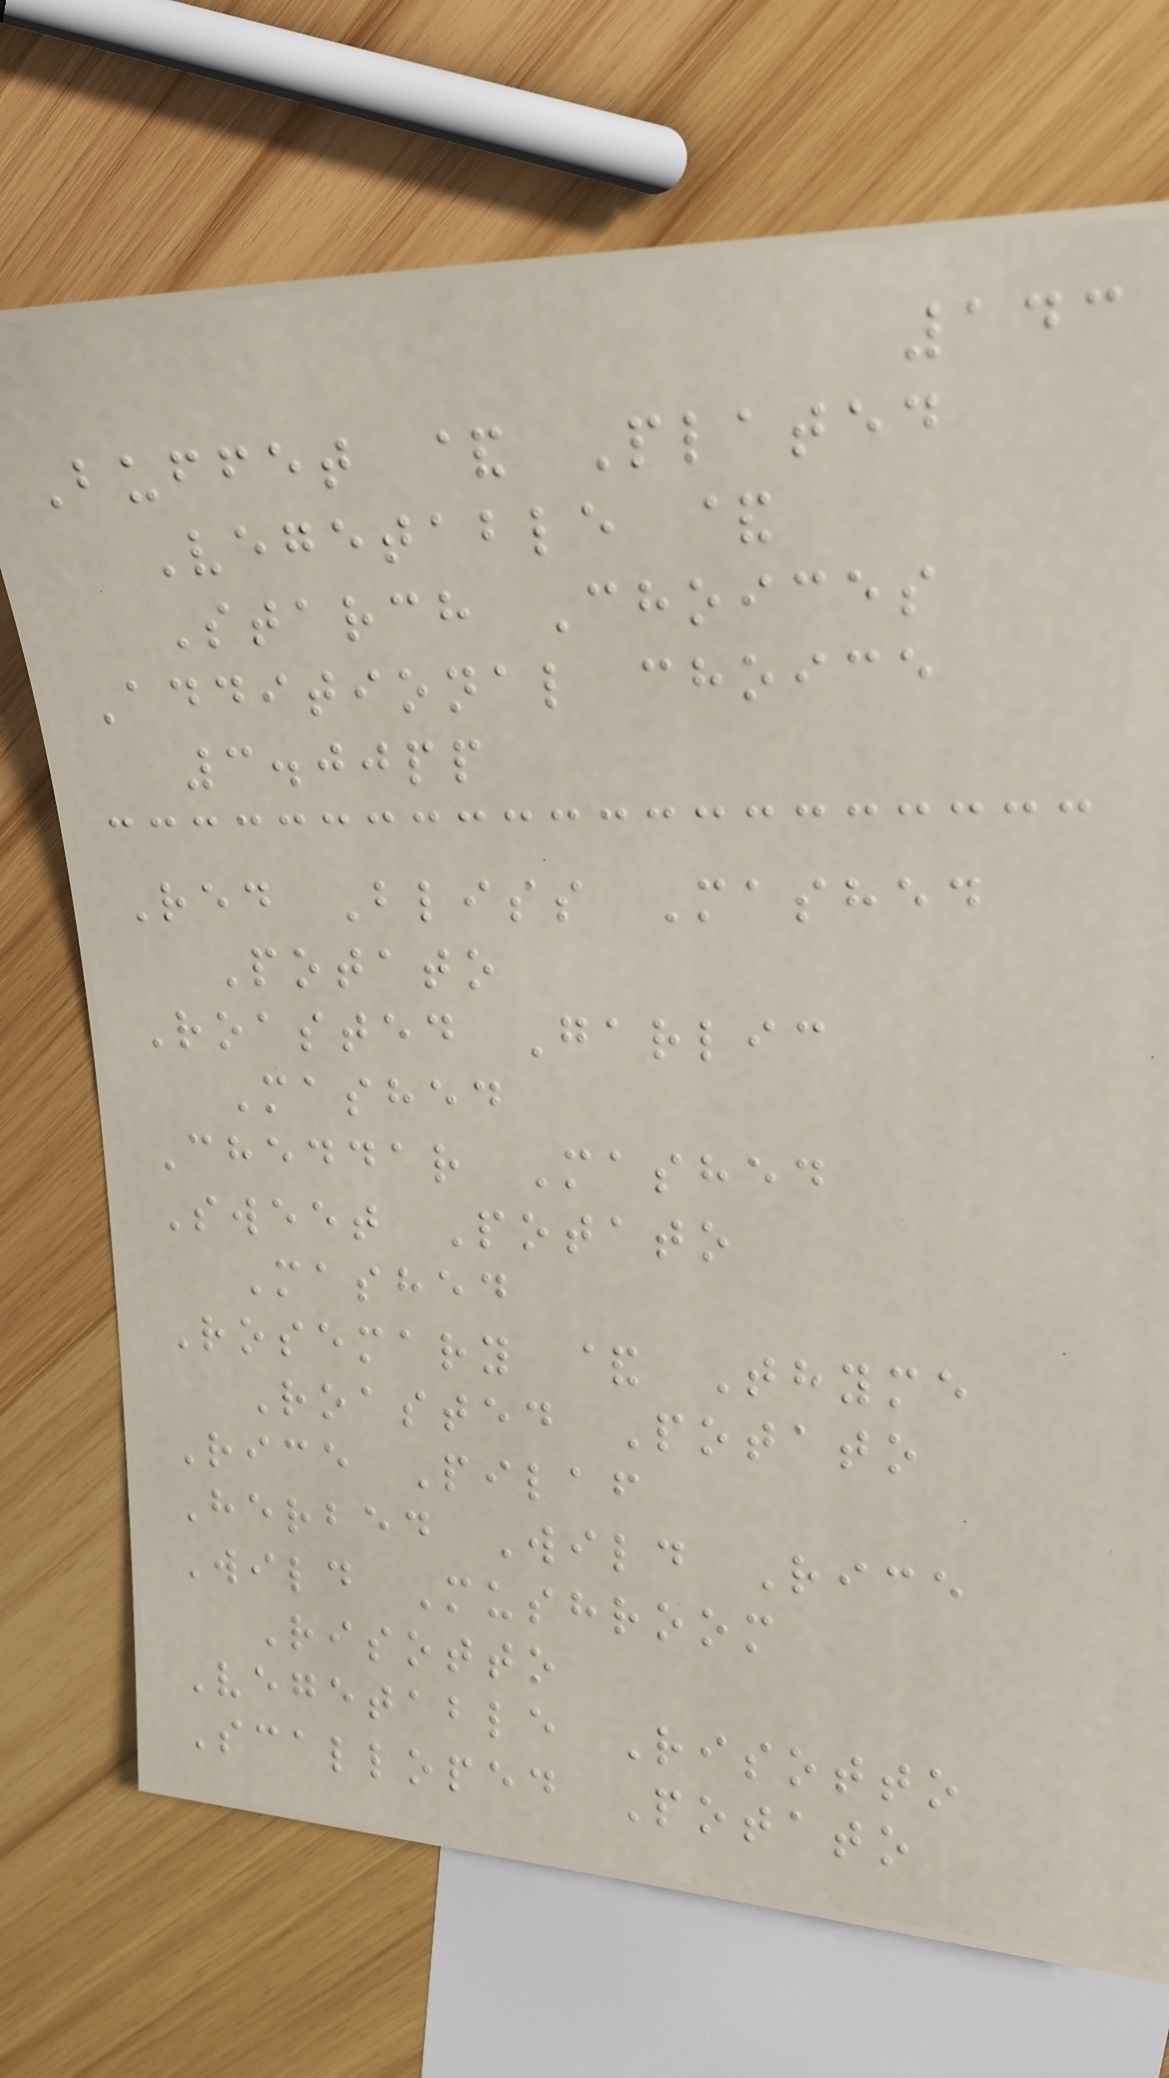143
Buffet & Plated
Vegetable &
Starch Choices
Additional choice
3.00pp
Red Bliss Mashed
Potato
Roasted Garlic
Mashed
Cheddar Mashed
Sweet Potato
Mashed
Rosemary & Thyme
Roasted Potato
Rice Pilaf
Herbed Wild Rice
Wild Mushroom
Risotto
Vegetable Risotto
Scalloped Potato
